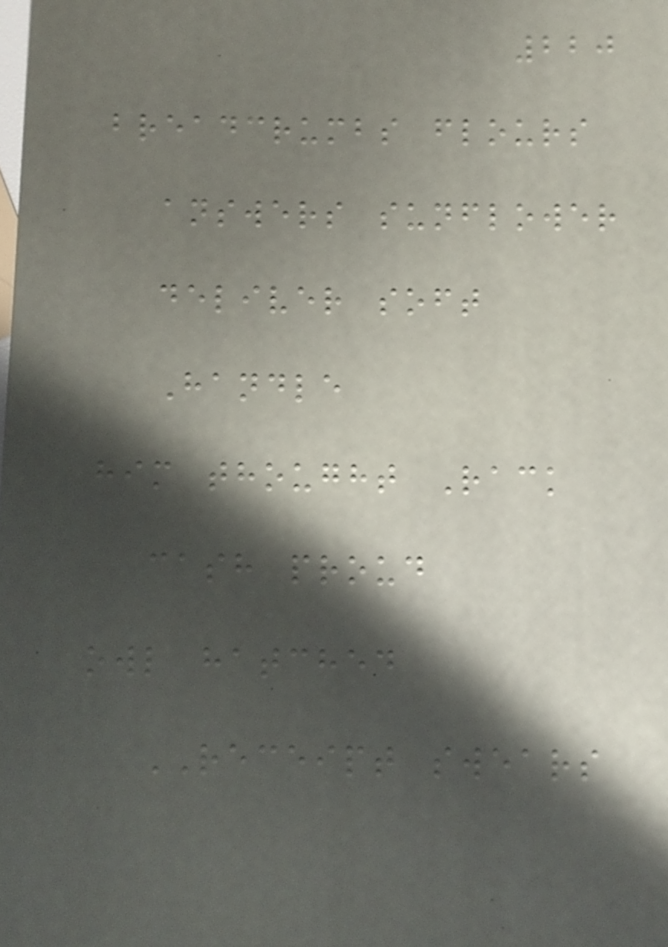220
breadcrumbs flours
answers sunflower
deliver soft
Handle
him thought Rack
cash proud
owl hatched
RECEIPT swears
